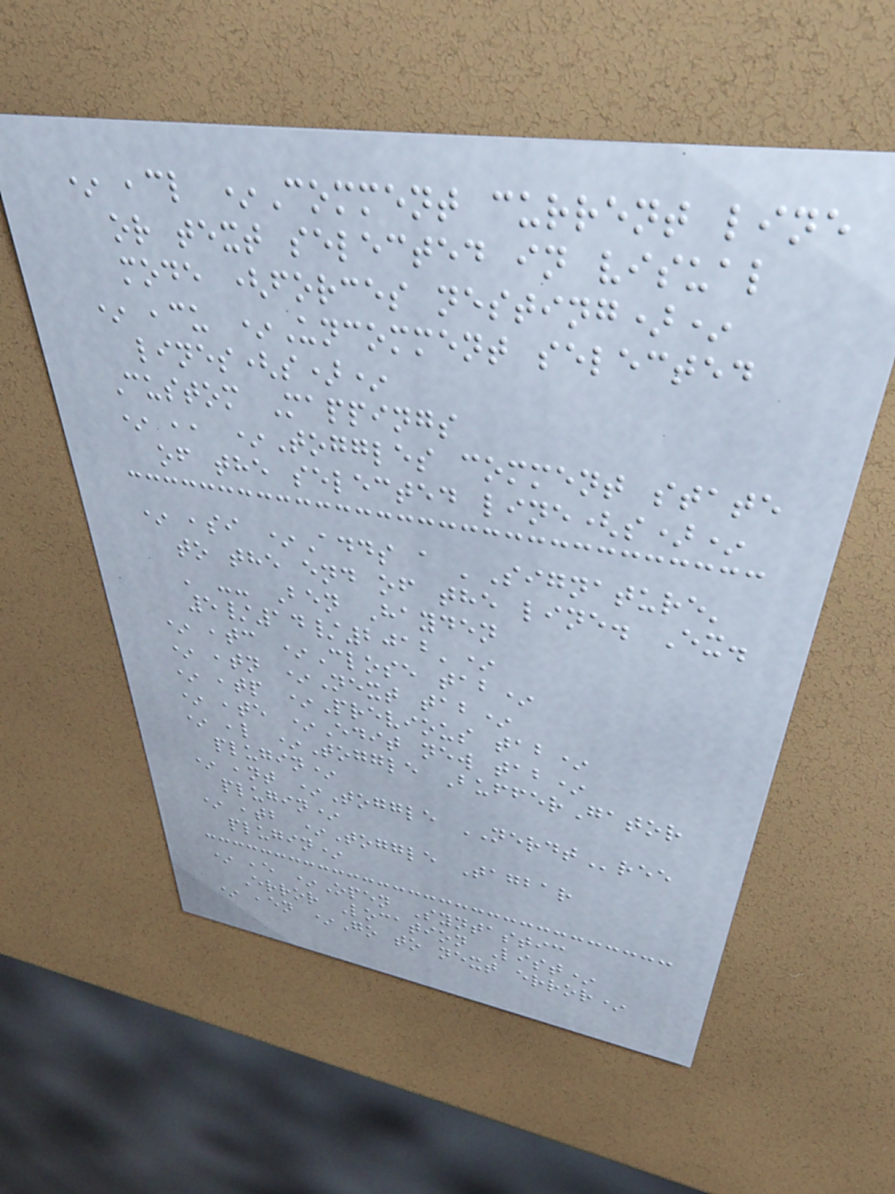* ,cl *Comment current line
or text selected in visual
mode (forces nesting)*
* ,cu *Uncomment selected
lines(s)*
Custom Mappings
* ,, *Toggles comment state
of the selected line(s)*
* ,si *Adds a 'Signature'
to the end of the line. Ex.
' -- Ben Hayden
5/14/2012'*
* ,tc *Close tab*
* ,tn *Next tab*
* ,tp *Previous tab*
* ,te *Edit new tab*
* ,l *Toggle BufferGator
plugin*
* ,nt *Toggle NERDTree
plugin*
* ,tb *Toggle Tagbar
plugin*
* ,e *Open Syntastic
Error Location List*
* ,en *Go to next error*
